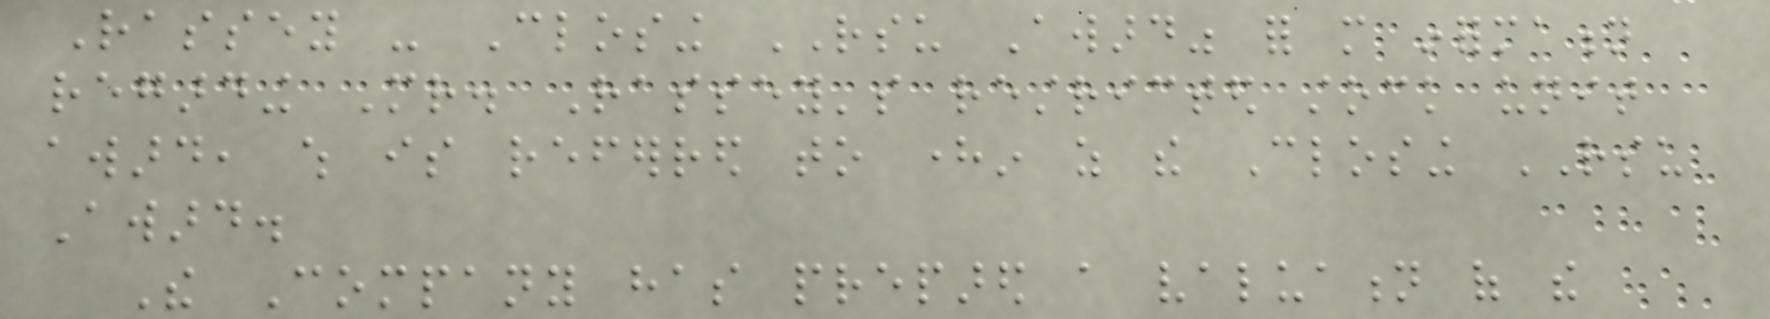Rassey - Closing RSU Award" for more information
regarding Mr. Rassey's restricted stock unit
award, which is referred to herein as the Closing RSU
Award.
The Company has prepared a valuation of the
